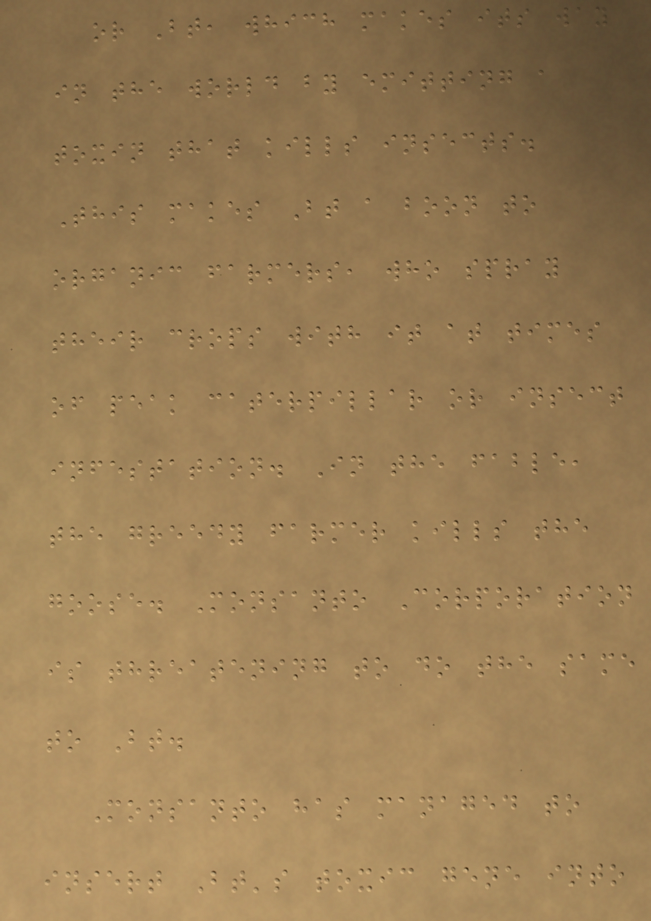or Bt, which makes its way
in the world by emitting a
toxin that kills insects.
This makes Bt a boon to
organic farmers, who spray
their crops with it at times
of peak caterpillar or insect
infestation. In the fable,
the greedy farmer kills the
goose. Monsanto Corporation
is threatening to do the same
to Bt.
Monsanto has managed to
insert Bt's toxic gene into
